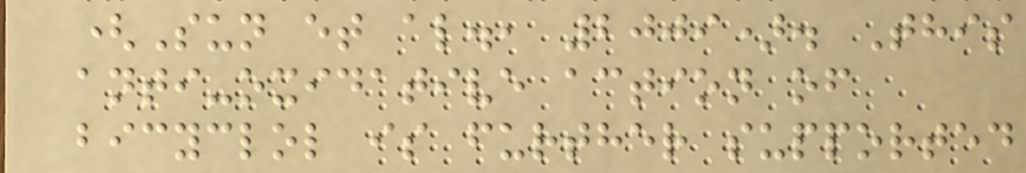(Sun et al., 2009). This
anti-oxidative action of
bicyclol is further supported
